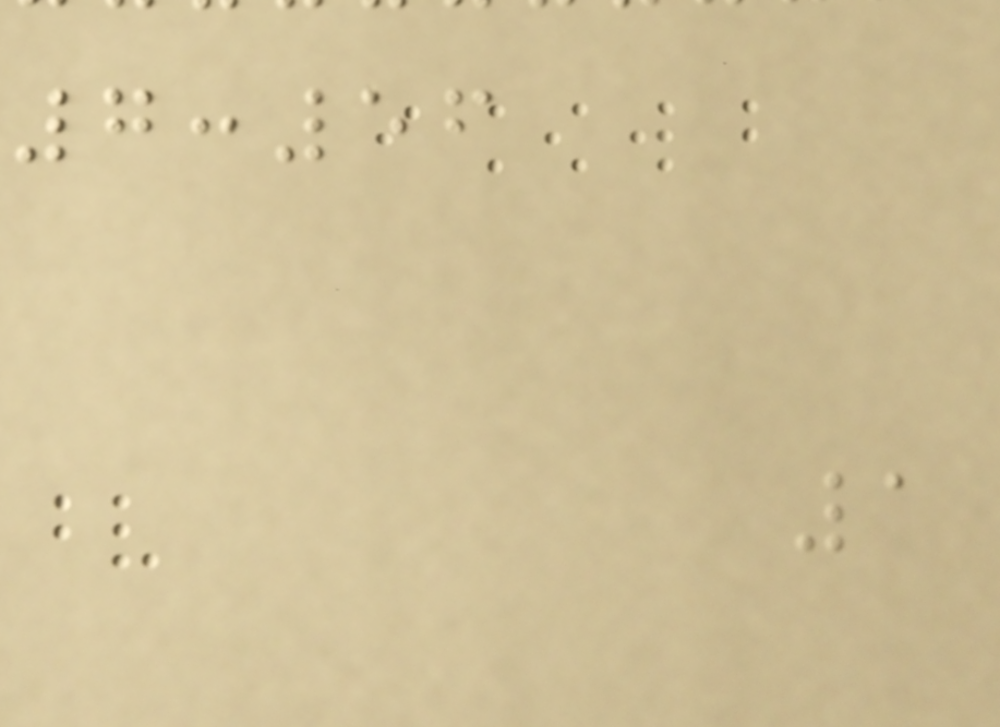7:56
1
